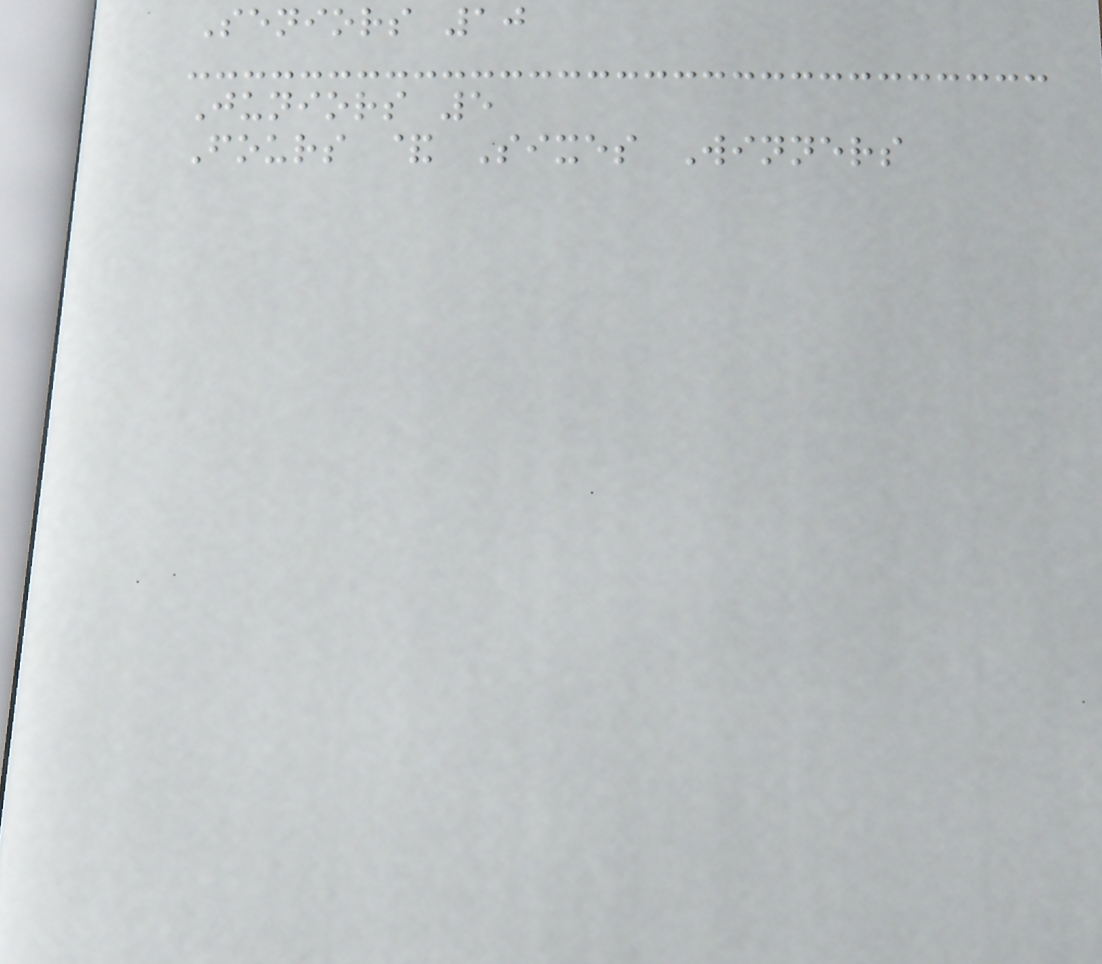Seniors 10
Juniors 5
Fours & Sixes Winners
